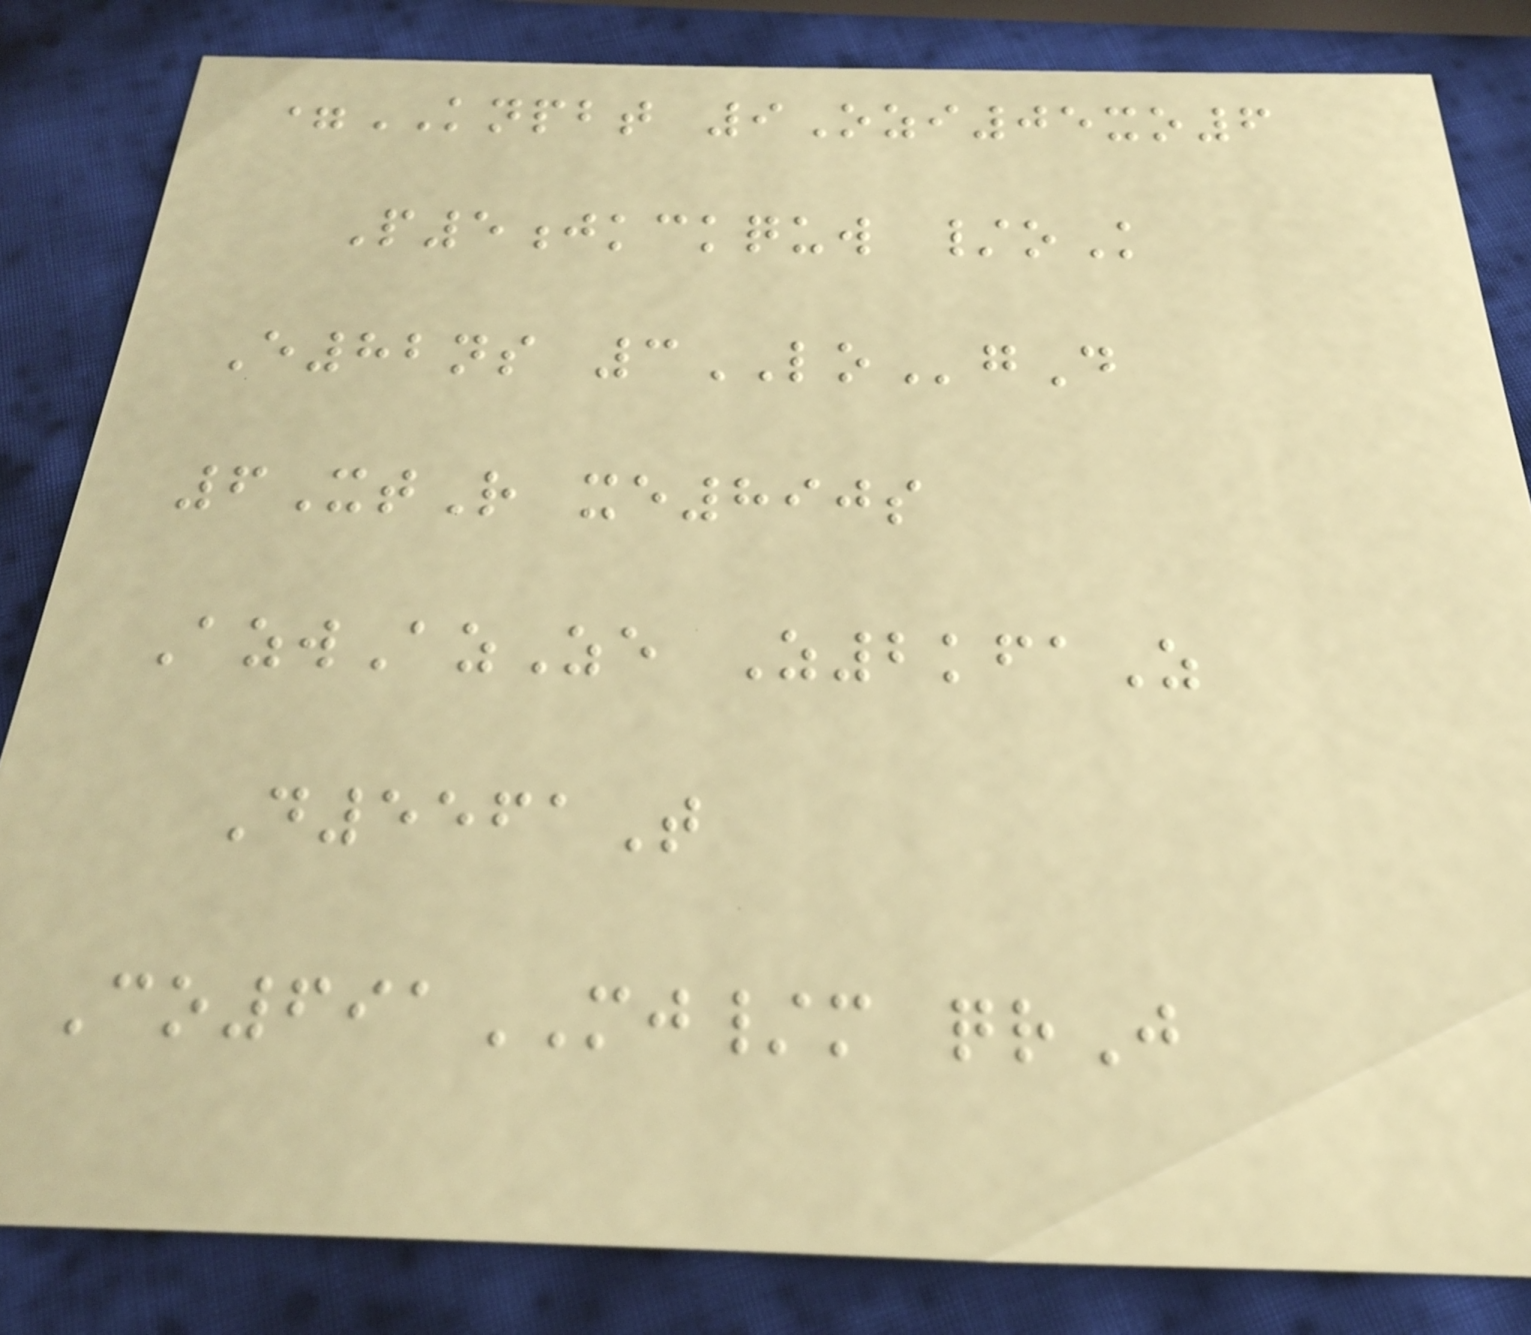=KNPBT 9Ozi05xo6
P5jkckquw /oK
E82ns 3LOgD
6XtR xe890s
AzwAzZe Z2kfaZ
D5561T
Co691MJ/m qrJ
